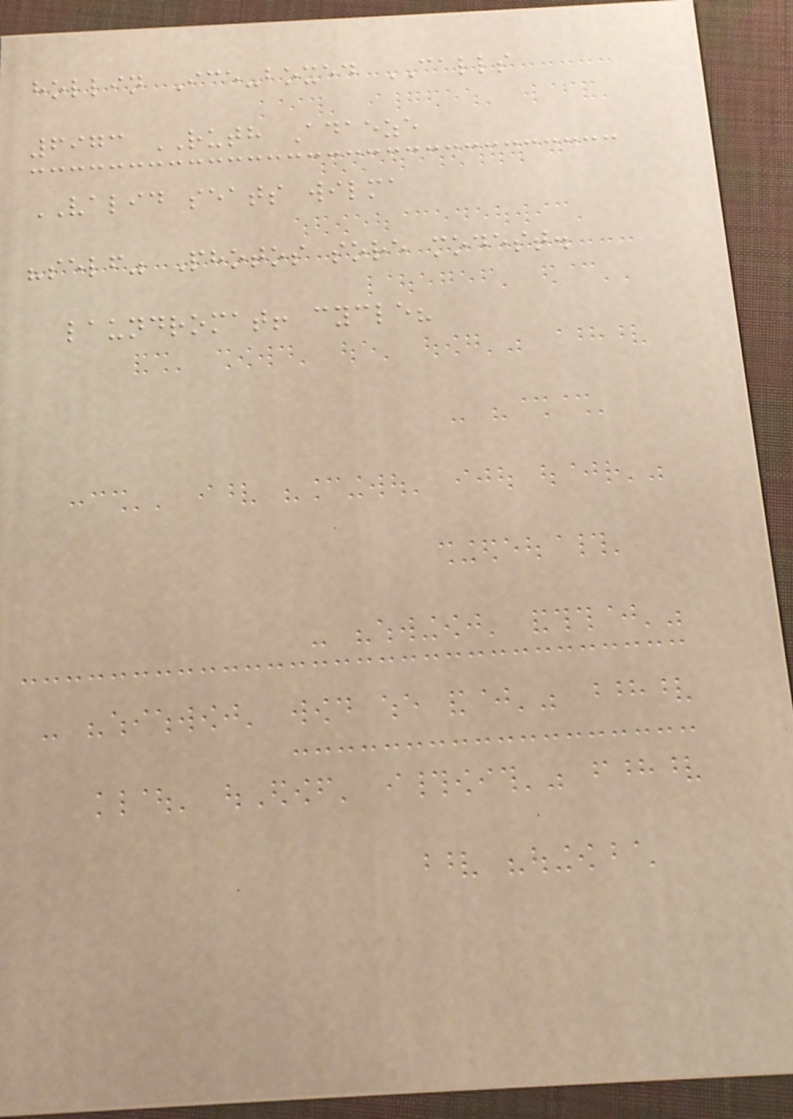hollin Ice-boxed CALLS
6973 RUTH Adaeze
VALID seats wilma
"self" Photos sore modest.
laundromat! cycle?
